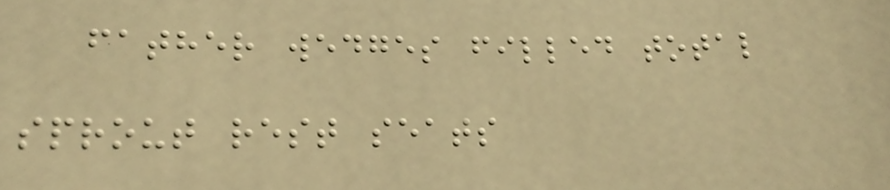father wedges filled total
sprout rest seats
